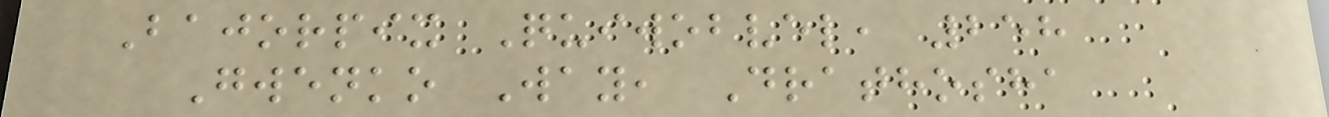Bajorpix Quiwobvel, 258
Gwenko Way, Drathosha
